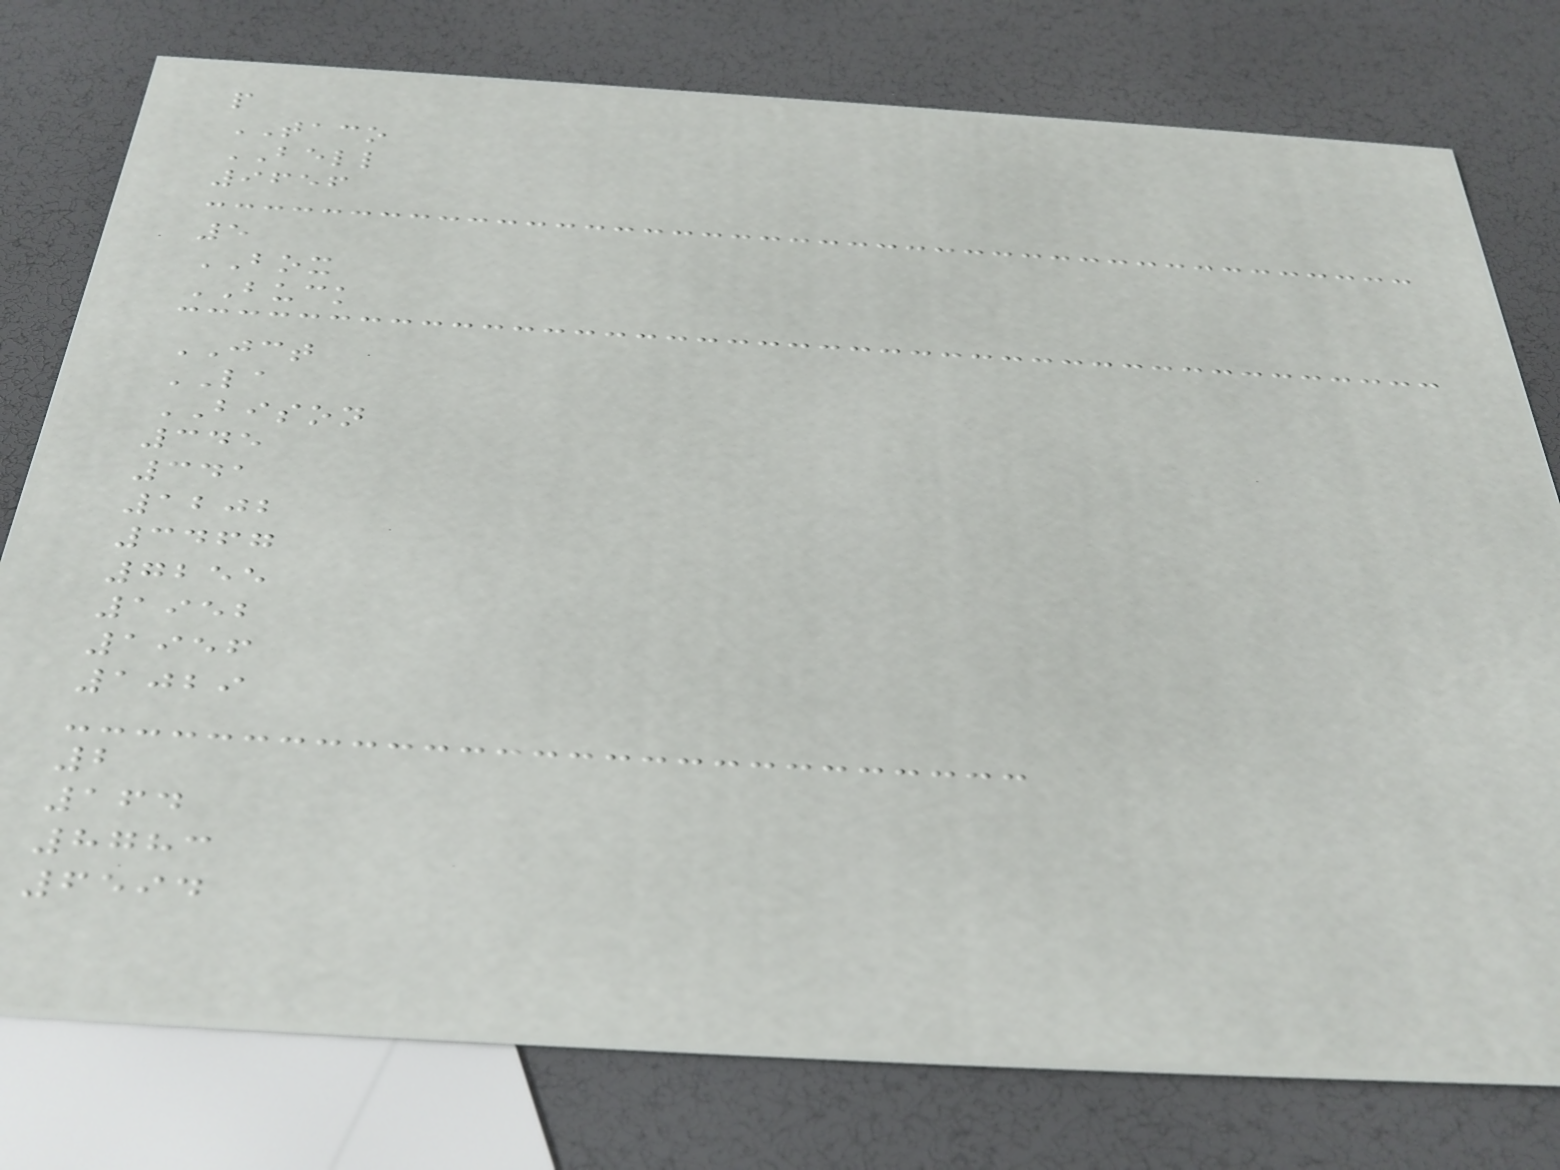p
TACO
BELL
9656
5
BOX
BUCK
JCT
LA
BISON
345
341
1202
3467
7255
1952
1956
1029
2
164
8783
6594
